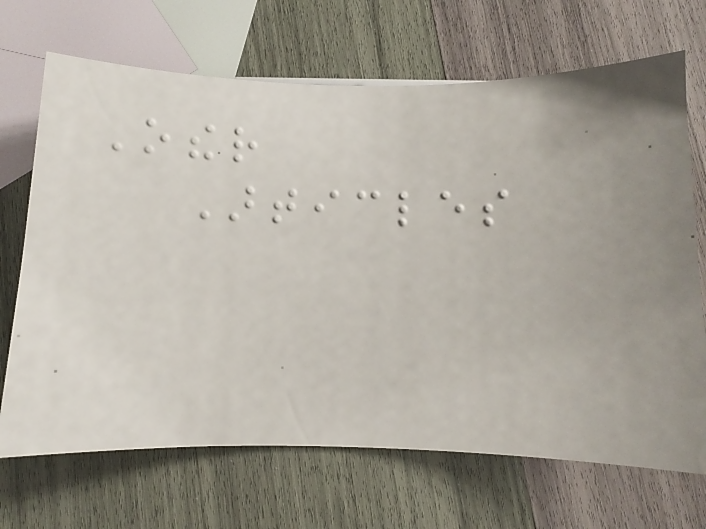Other
Articles
